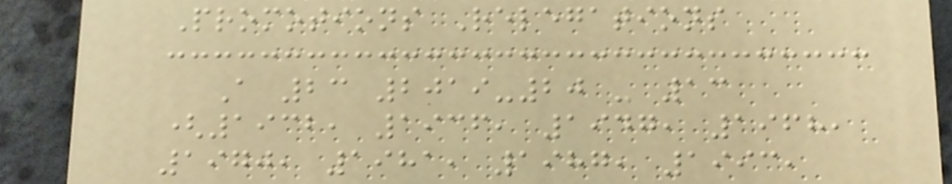Promotions Relegations
A 23 2019-20 - 13
(1932, 1936, 1947, 1968,
1970, 1981, 1987, 1993,
